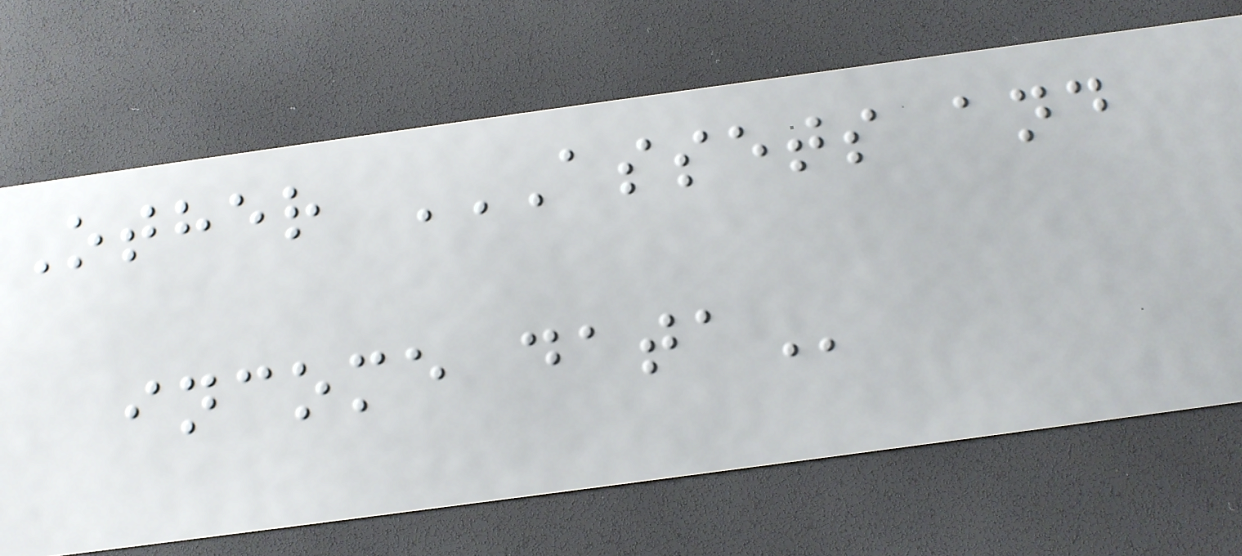Other ASSETS AND
INCOME DATA
